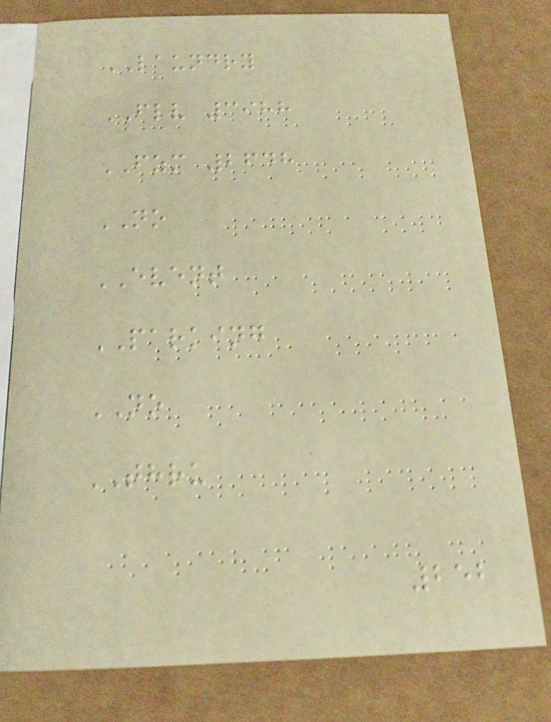LAUNDRY
FLV 3988
FZM 2648
NO
EVENT
PARKING
NO
THRU
252
